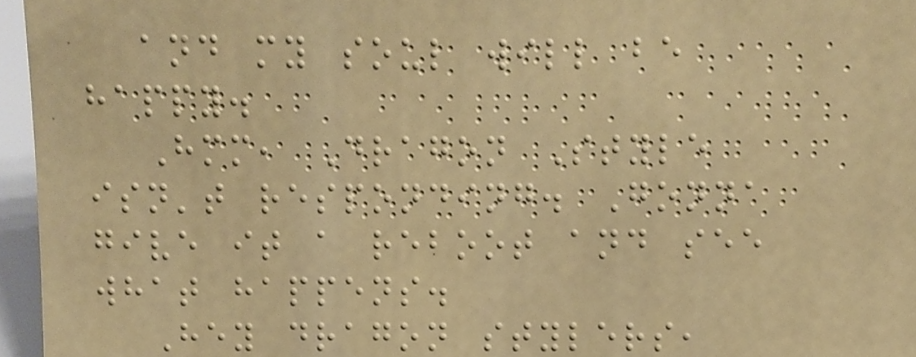and my soul will be
happy.
Hmm, Dragon Style
isn't responding. Gonna
give it a reboot and see
what happens.
Hey dragon stylers,
